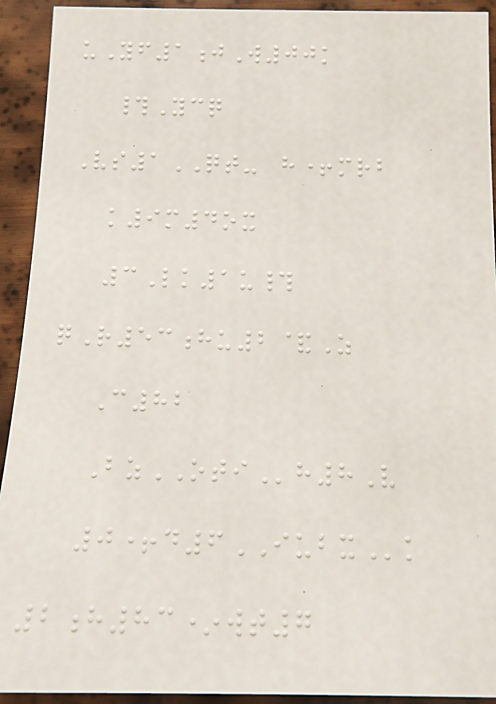uYf1jW00k
#Ycq
Vs1QT- h+mrb
k9m4ox
3Lk1u#
qR53hu2&Z
C82
BzOTIh8V
0+d6IUBXk
2h83*wt7
